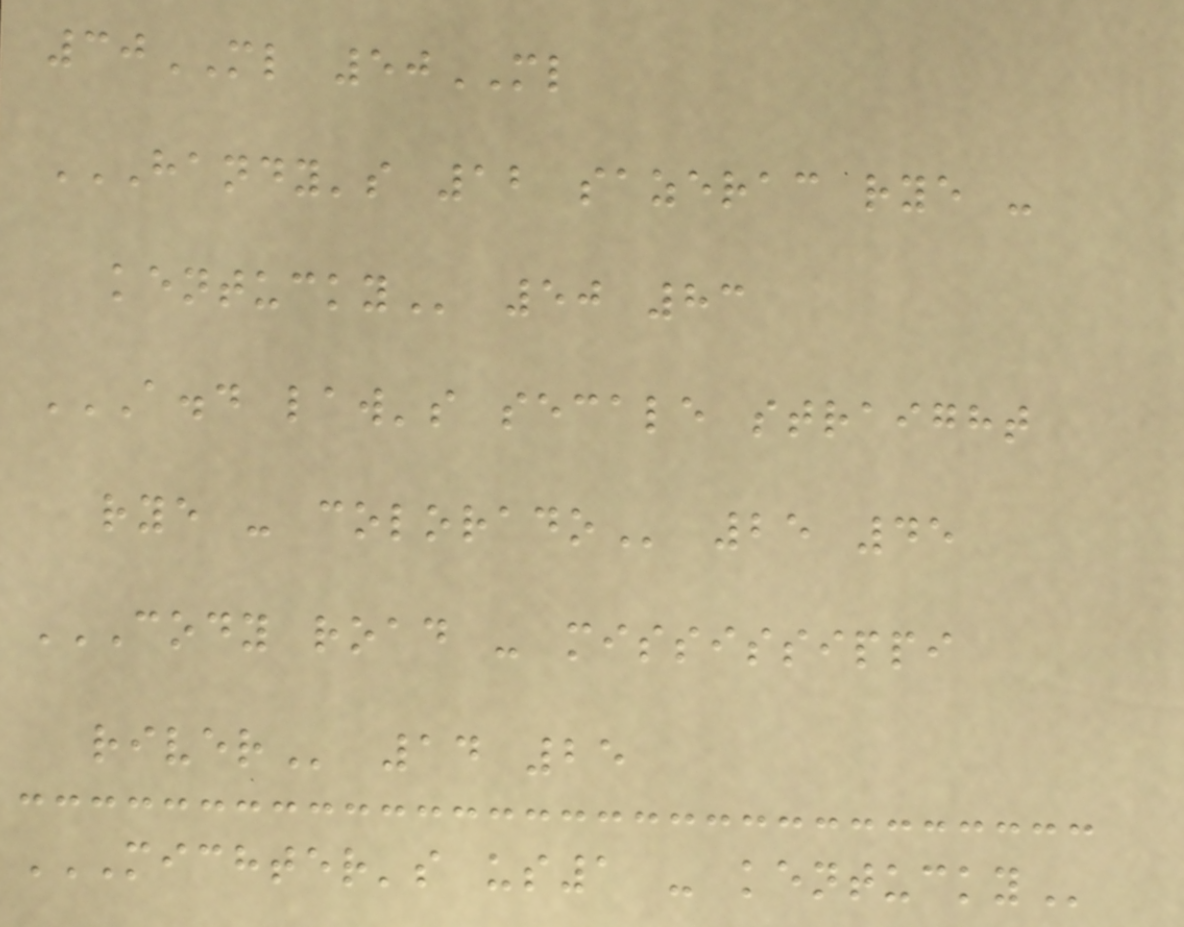30ML 50ML
HANDY'S 12 SAZERAC RYE -
KENTUCKY 50 83
A.D LAW'S SECALE STRAIGHT
RYE - COLORADO 25 45
CODY ROAD - MISSISSIPPI
RIVER 14 25
MICHTER'S US1 - KENTUCKY
